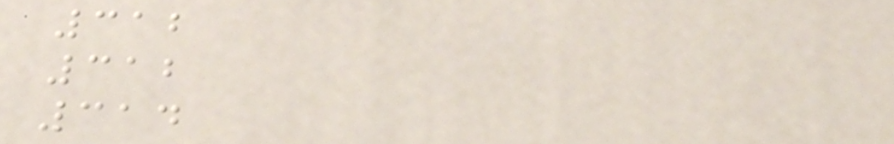312
312
314
